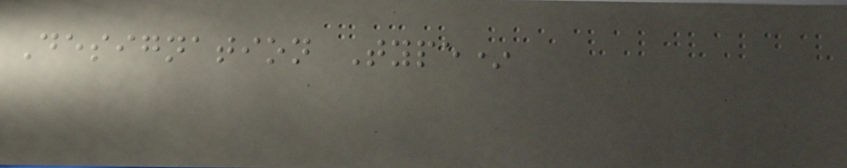Designation Type*
